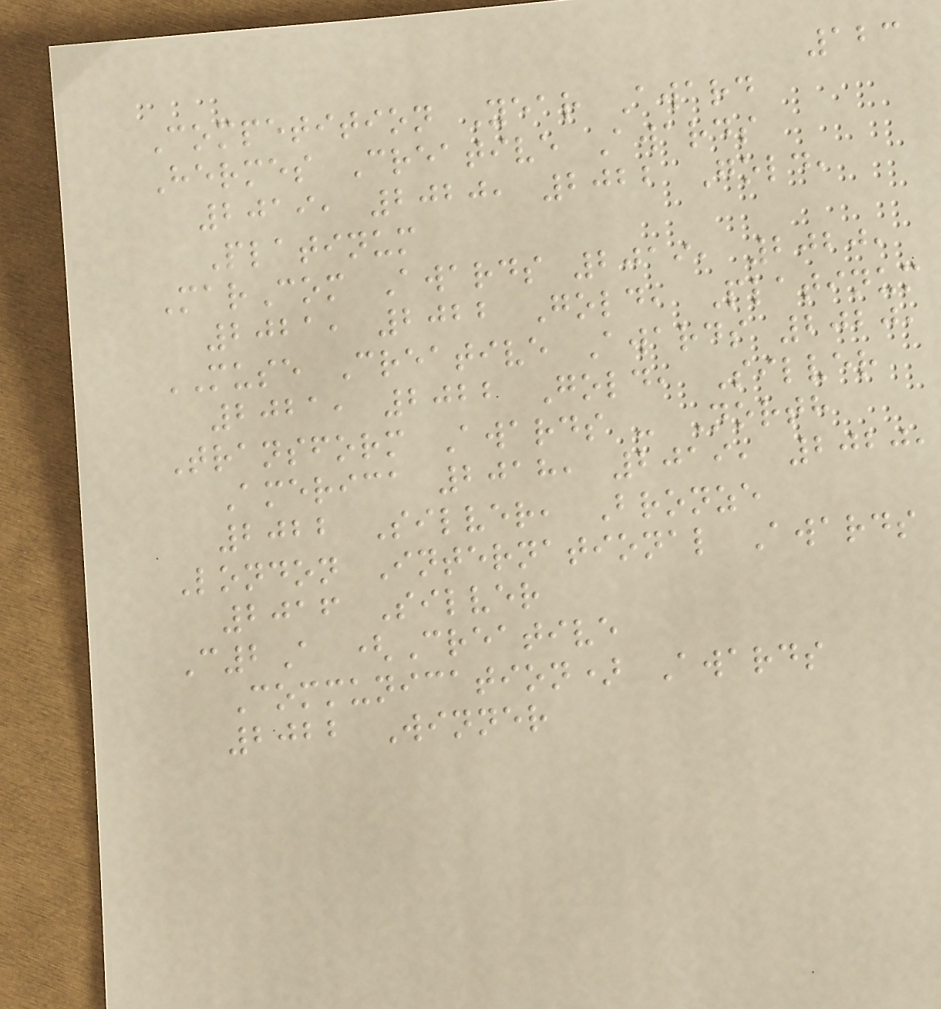123
Competition Year Award
Hermes Creative Awards
2019, 2020, 2022 Gold,
Platinum
MarCom Awards 2019, 2020,
2021, 2022 Gold, Platinum
MUSE Creative Awards 2020,
2021, 2022 Gold, Silver
Transform Awards - North
America 2018, 2019, 2020,
2022 Silver, Bronze
London International Awards
2016 Silver
C2A (Creative
Communication) Awards
2022 Winner
